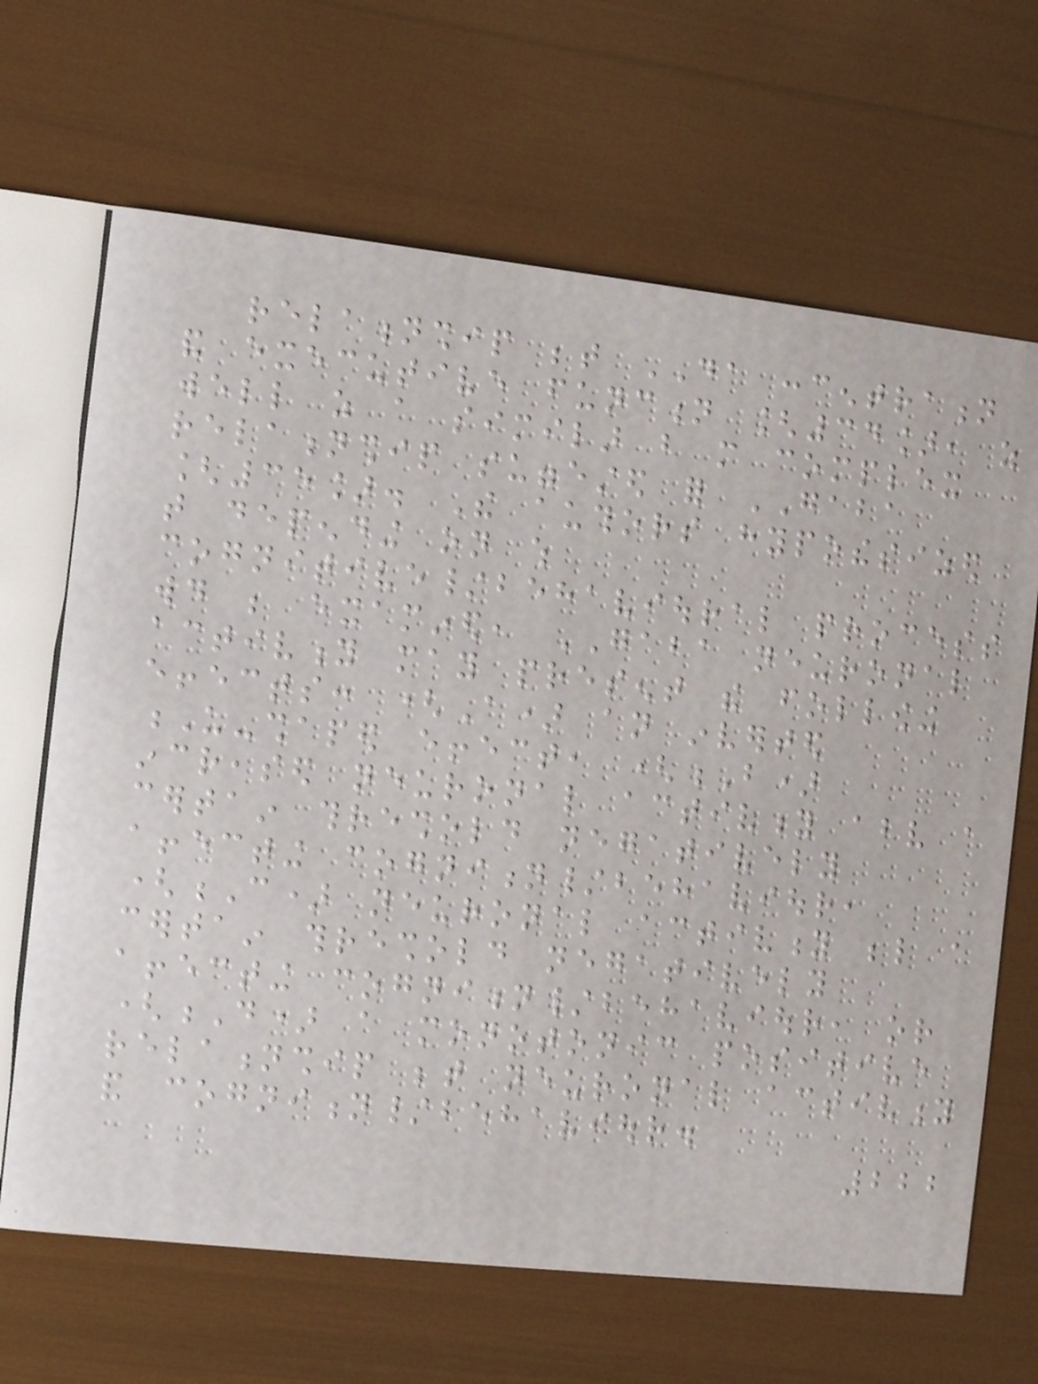relationship between DA concentration
and executive function [34], as
well as a similar but more complex
relationship suggested for GABA
[35]. The authors hypothesized
that depending on which
cognitive/behavioural process
would be examined, GABA neuronal
activity may present the following
effects: (A) an inverted
U-shaped effect, (B)
increased neuronal activity above a
certain threshold negatively
affecting cognition/behaviour,
(C) neuronal activity below a
certain threshold negatively
affecting cognition/behaviour, or
(D) a monotonic positive
relationship between neuronal activity
and cognition/behaviour.
222
